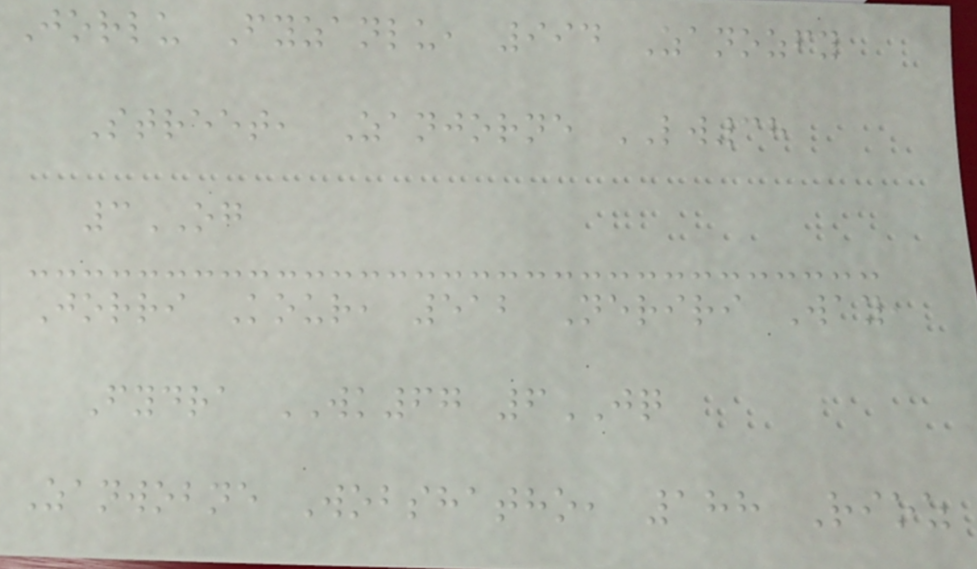Jorlu Fyzanlu, 994 Zanozfy
Street, Zanjorne LW38
3OG
Jorri Kour, 512 Neriri Way,
Fydra WK67 6JQ
Zanwobne Wobshatho, 188 Rioz
